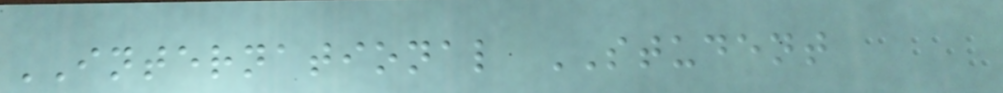INTERNATIONAL STUDENT
